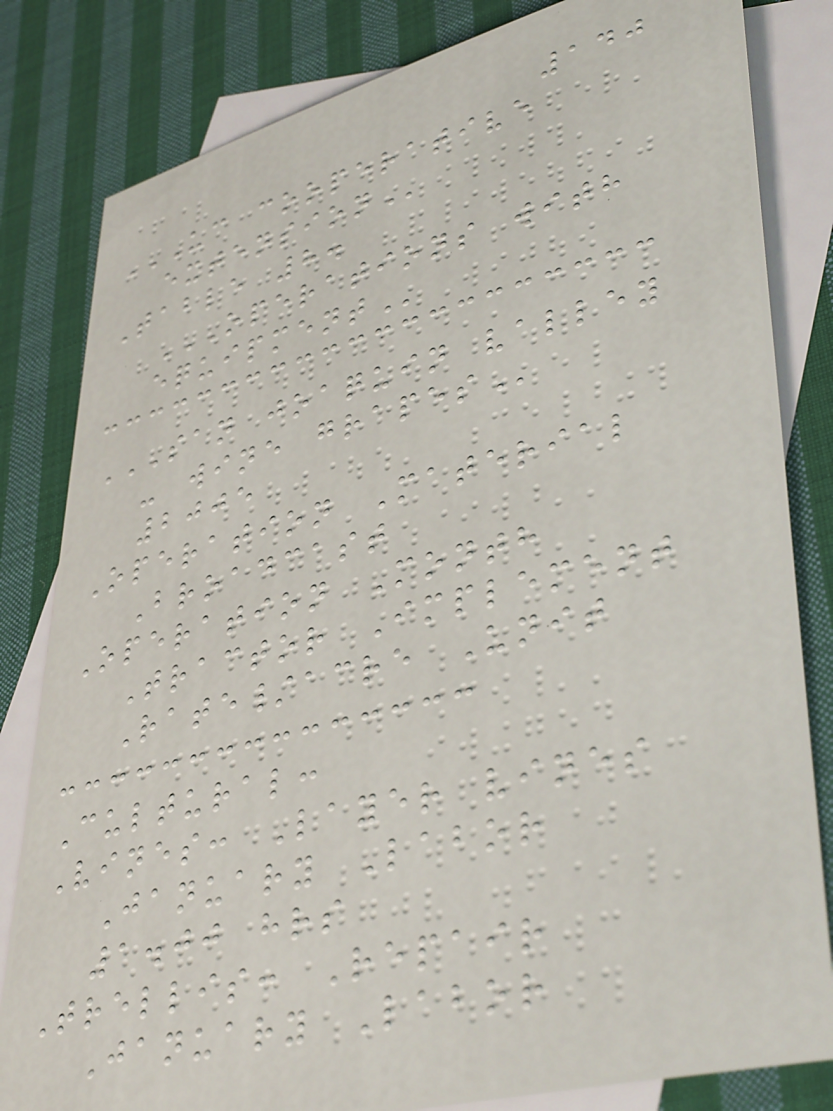140
UC COOPERATIVE
EXTENSION
Table 8.
OPERATIONS WITH
EQUIPMENT
SAN JOAQUIN VALLEY
- WINE GRAPES
2005
Operation Material
Broadcast
Operation Month
Tractor Implement
Rate/acre Unit
Cultural:
Vines: Layer vines
January Labor
1.00 hrs
Trellis: Repair
January Labor
